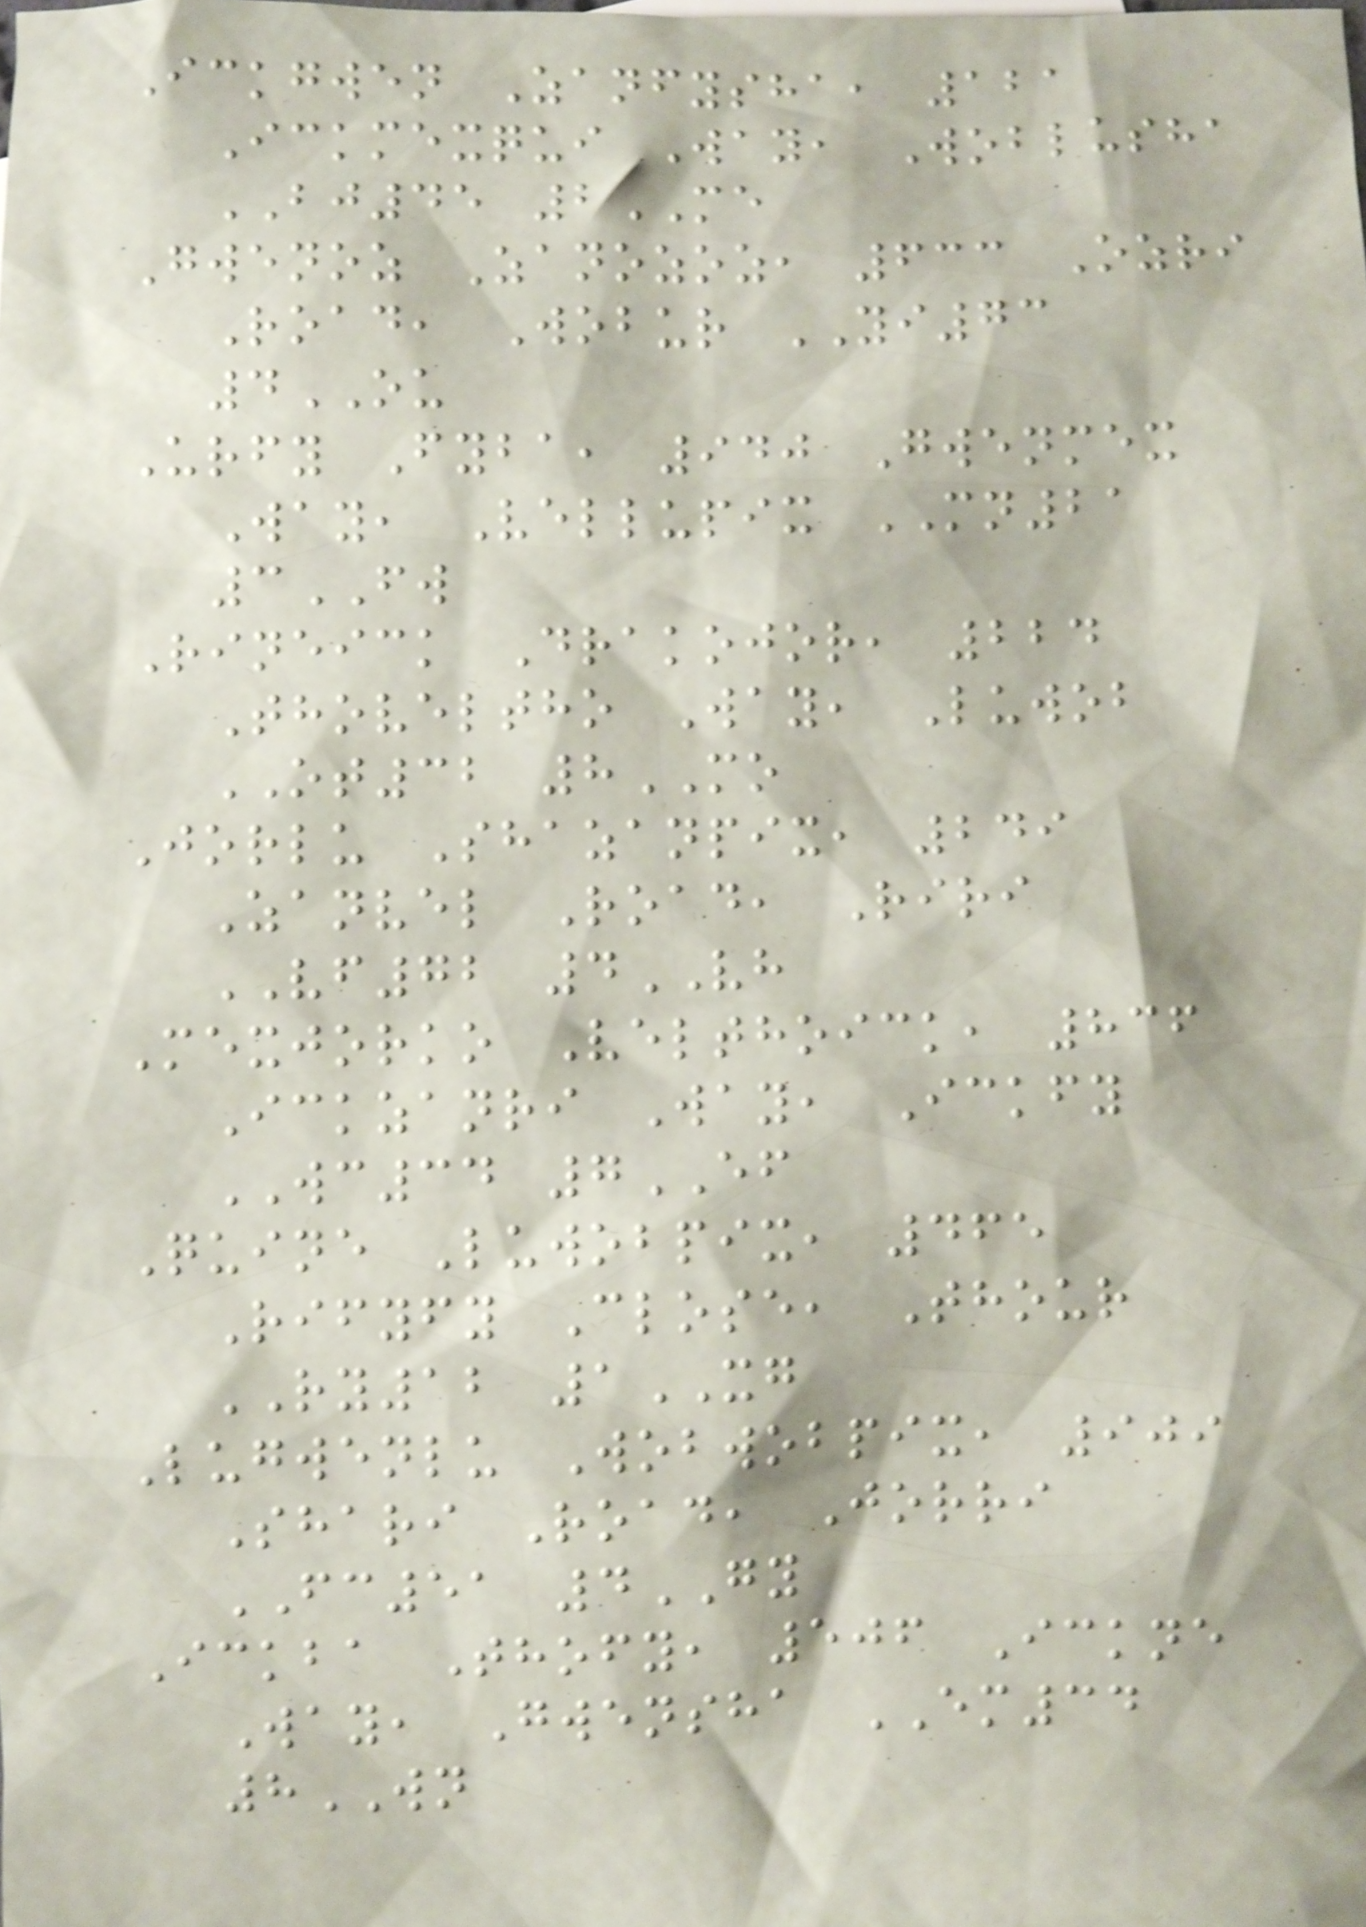Ickgwen Zanfysha, 121
Ickmexqui Way, Woblusha
BJ45 2ME
Gwenoz Zanozoz, 633 Ozri
Road, Wobur YI73
4OU
Urfy Fyba, 940 Gwenmex
Way, Vellupix MN21
3FW
Rineick Drakojor, 224
Thoveltho Way, Luwob
OT32 8MO
Jorlu Shazanpix, 249
Zanvel Road, Riri
VF72 4VH
Mexjorko Velthoick, 836
Ickzanri Way, Ickfy
WC34 7EF
Quine Luwobpix, 465
Rifyfy Close, Thour
RY12 1XG
Lugwenlu Wobwobpix, 909
Shari Road, Jorri
FC51 4GY
Ickba Thofy, 506 Ickne
Way, Gwensha EM34
8WN
